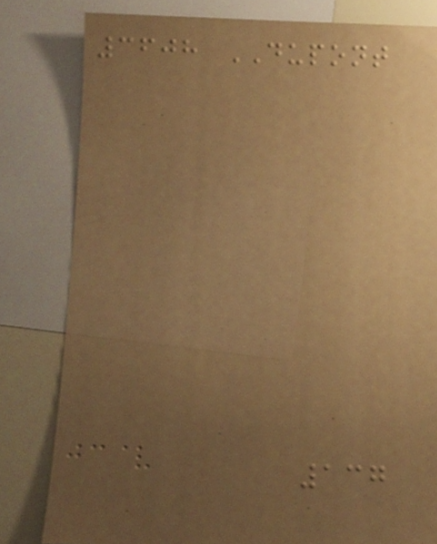3608 DUPONT
137
